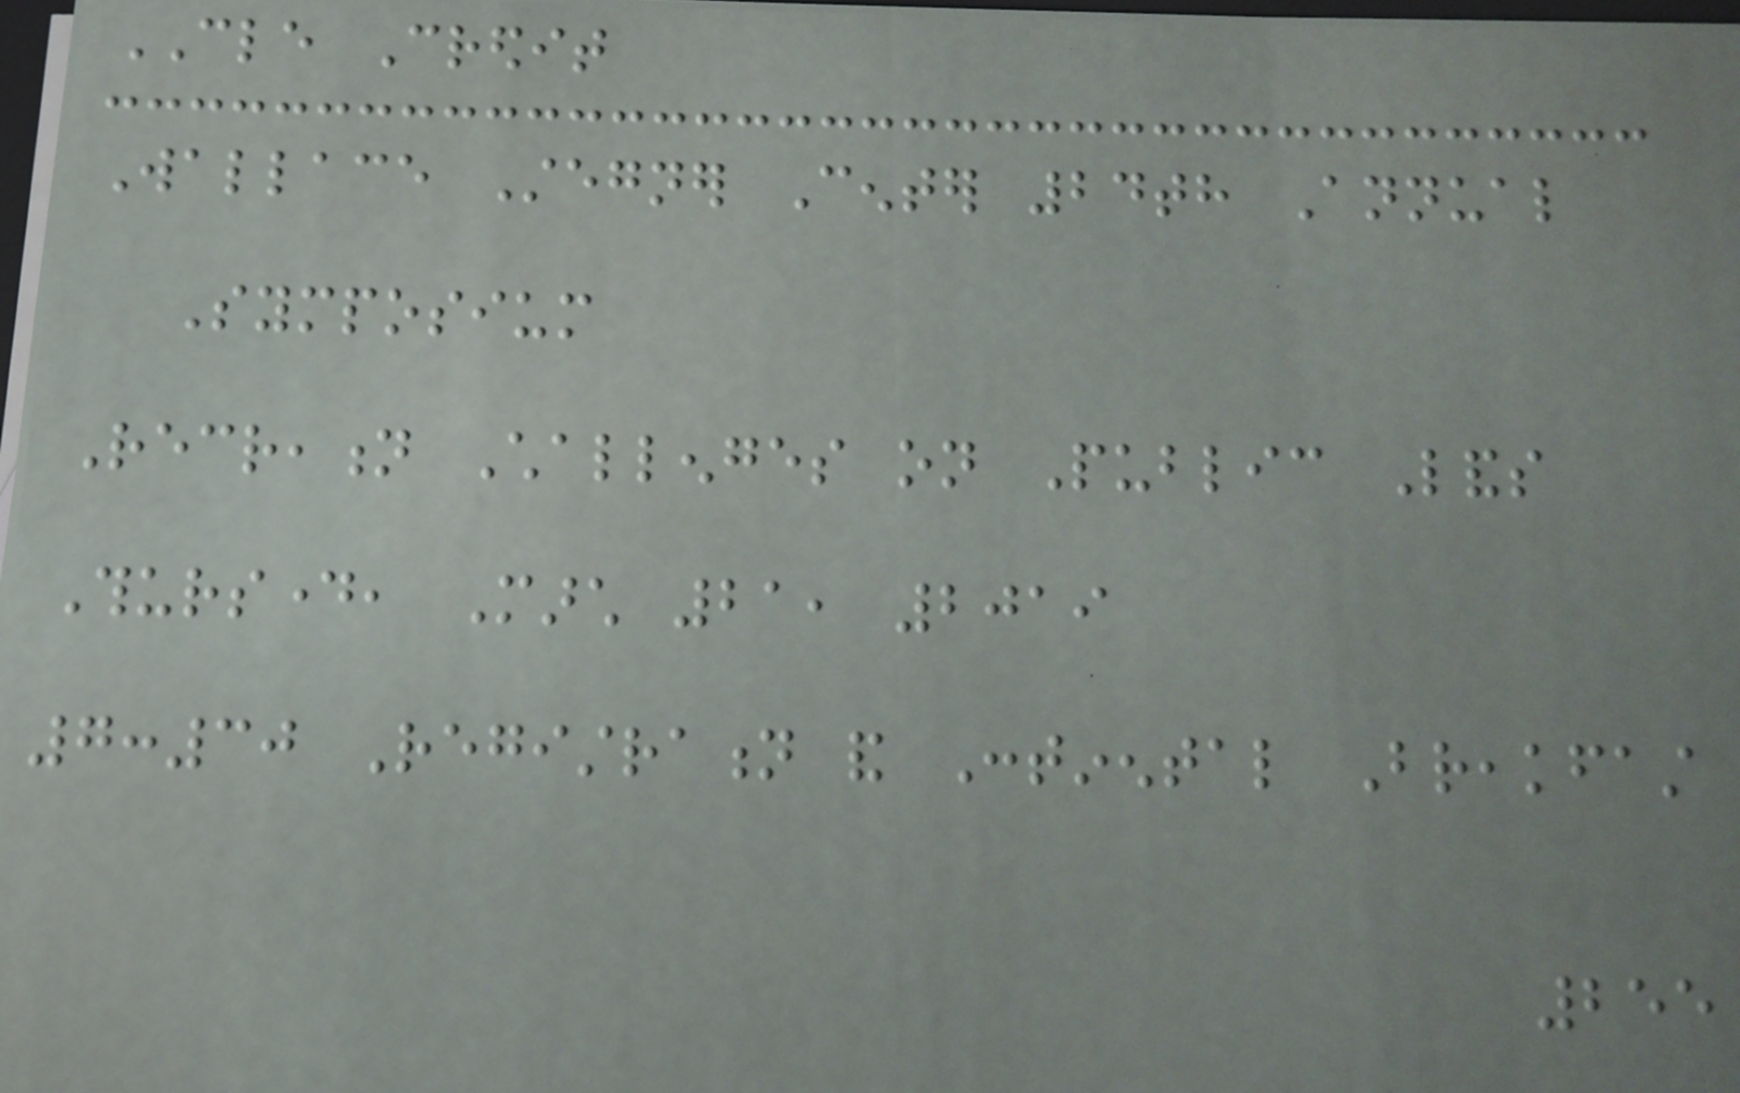CLE Credit
Wallace Stegner Center 24th Annual
Symposium
Recreation Challenges on Public Lands
Thursday, March 21, 2019
7:30 Registration and Continental Breakfast
255
